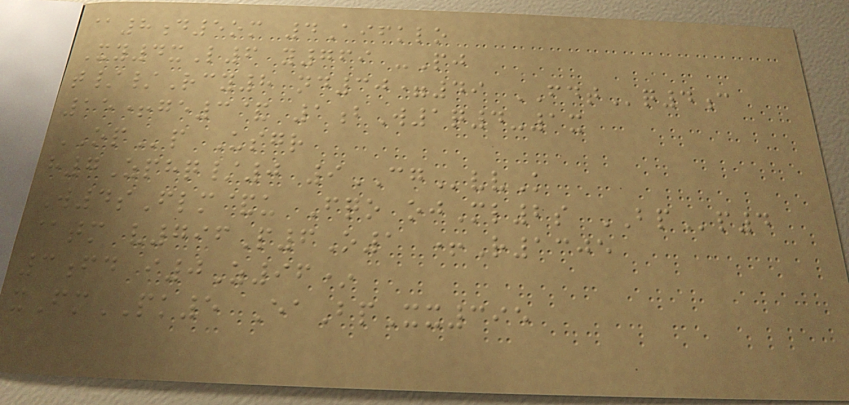@8d5om 4Aifklo
Xy4xL6 y769 -Pj
t//Rcy8 nd30=49 FDTq4c
15+ge3& 1bW1q4-1x
OPp Usgr
h7Zphq/0 9CGvvK
W4sFlm&u Fqo ojMl2s BPp4
@tm v796P6O1 +R1305
3fd i0Z96*
xFmPK5 EaBpXx395
